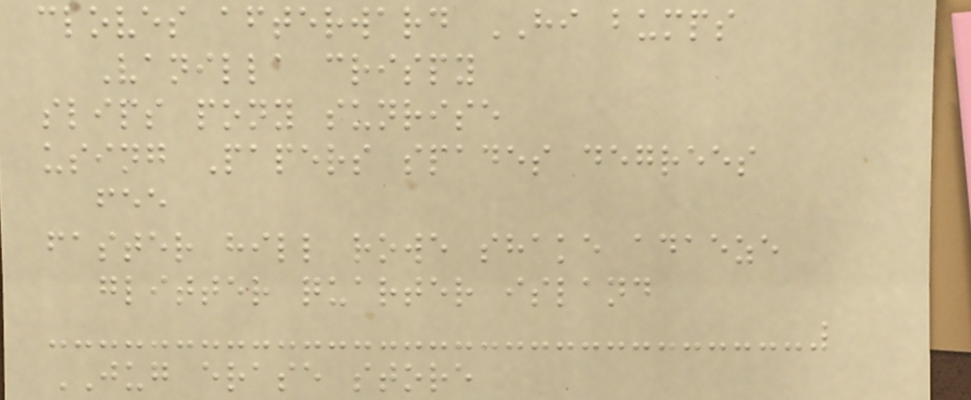cloves afterward HI bumps
Vanilla crispy
slips pony sunrise
using Papers spades degrees
fee
faster hill rowe shake adaeze
glitter quarter island
JUG erase store
